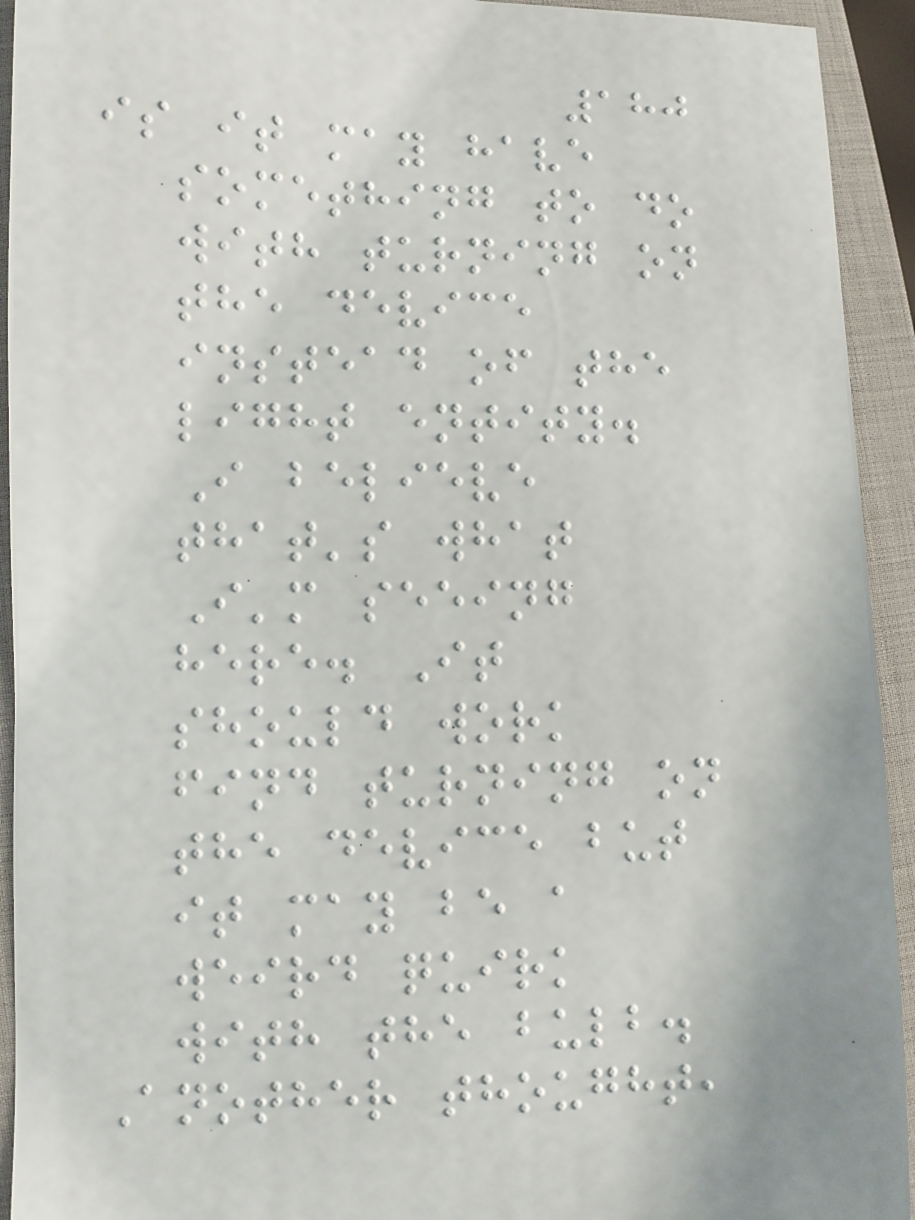180
is it may have
something to do
with turning on
the device
instead of the
light entity.
I believe
that's what
I'm seeing
here. It
should work
find turning on
the device but
it may be a
weird quirk
with the bulb.
Another thought,
